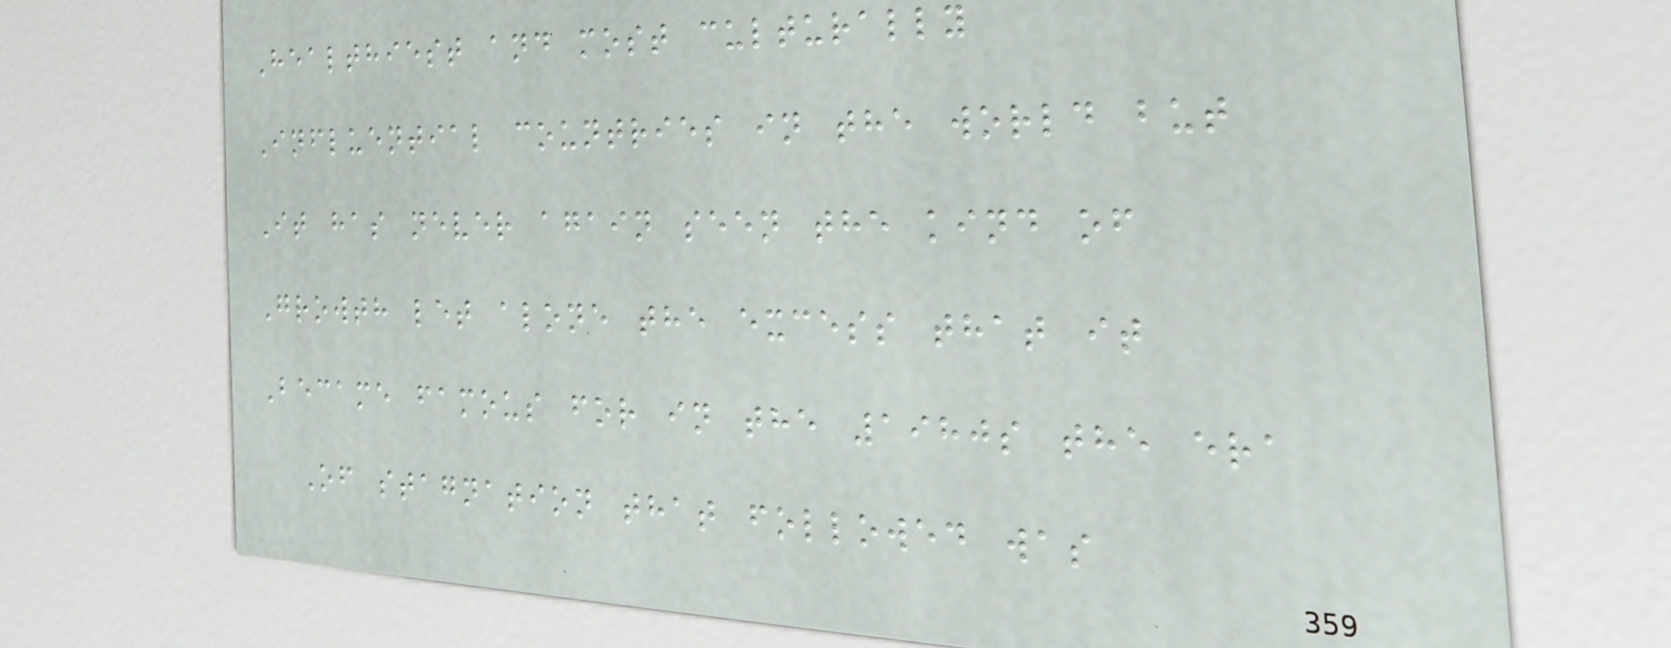Healthiest and most culturally
Influential countries in the world but
It has never again seen the kind of
Growth let alone the excess that it
Became famous for in the 1980s the era
Of stagnation that followed was
